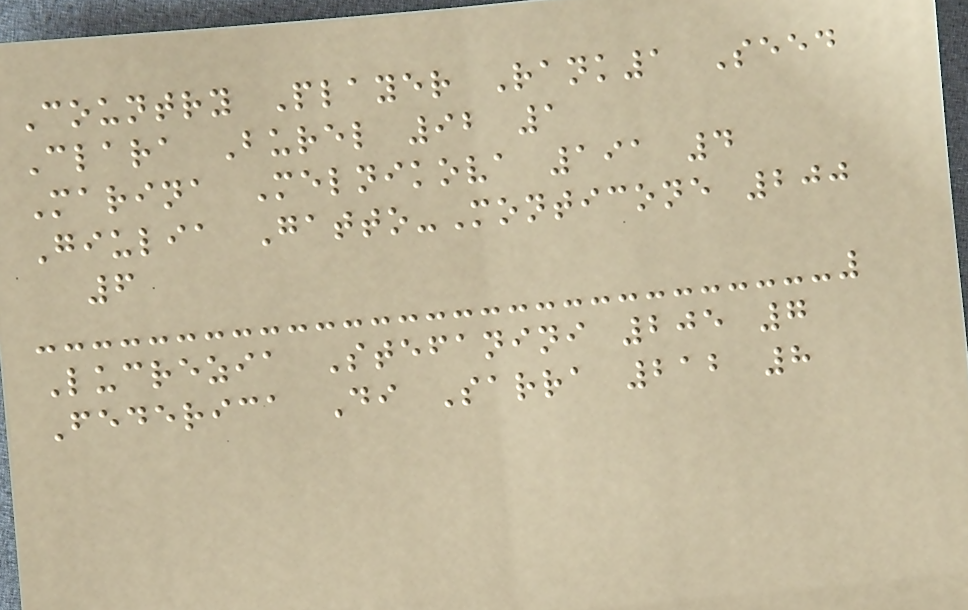Country Player Rank1 Seed
Clara Burel 92 1
Marina Melnikova 191 4
Giulia Gatto-Monticone 200
6
Lucrezia Stefanini 205 7
Federica Di Sarra 212 8
